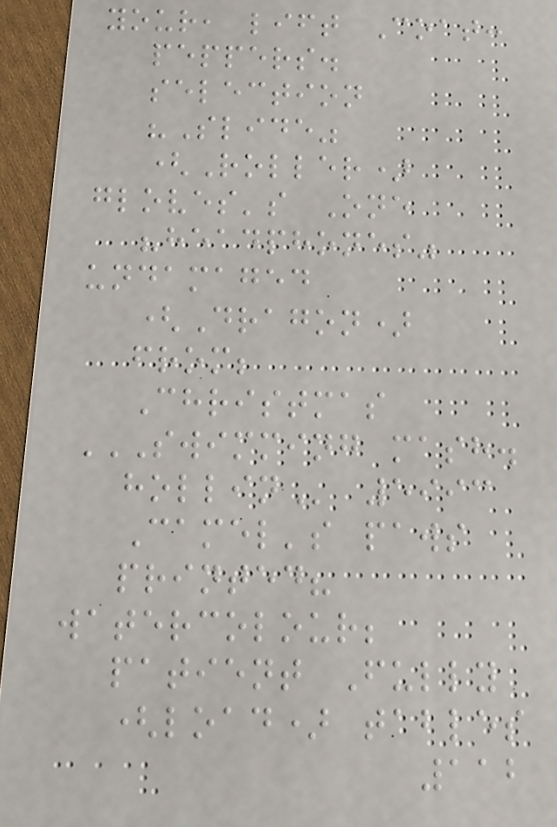your, lift Coat:
peppers.
selection
"Slide"
(Roller)
gloves's One
"headphones"
undamaged
(Dragon)
from;
Christmas
SWIMMING MASH.
HOLLIN 5993
Camel's paws
printed?
watercolour;
patient Fully
(load) tables
112
